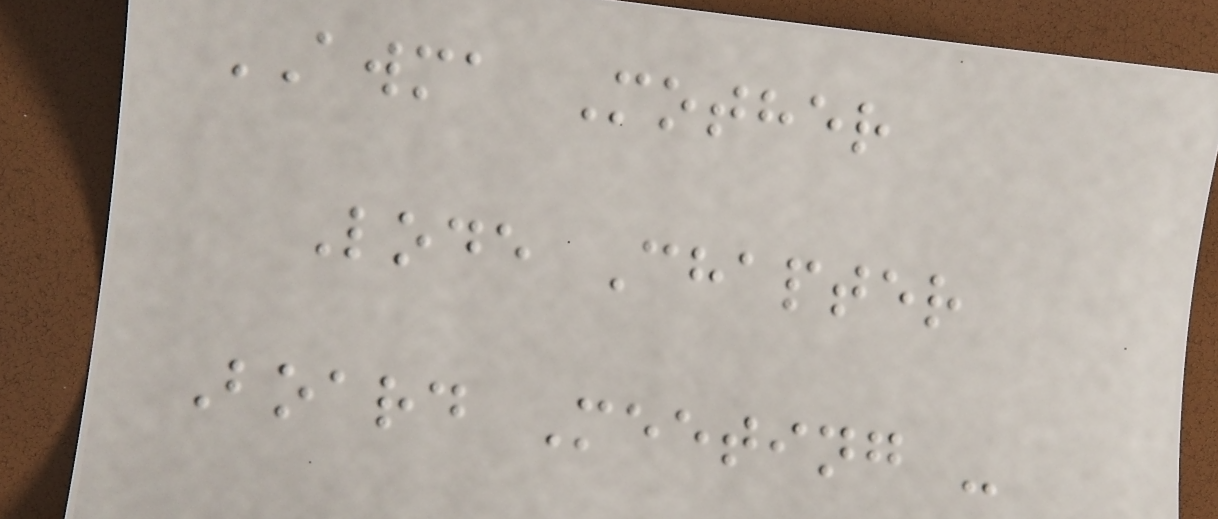AWMA Mother
Lode Chapter
Board Meeting -
